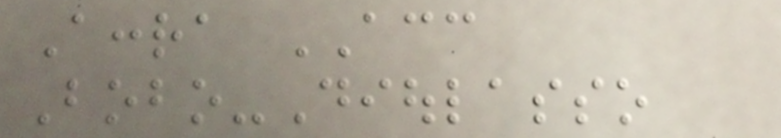Accra ACC
Bobo-Dioulasso
